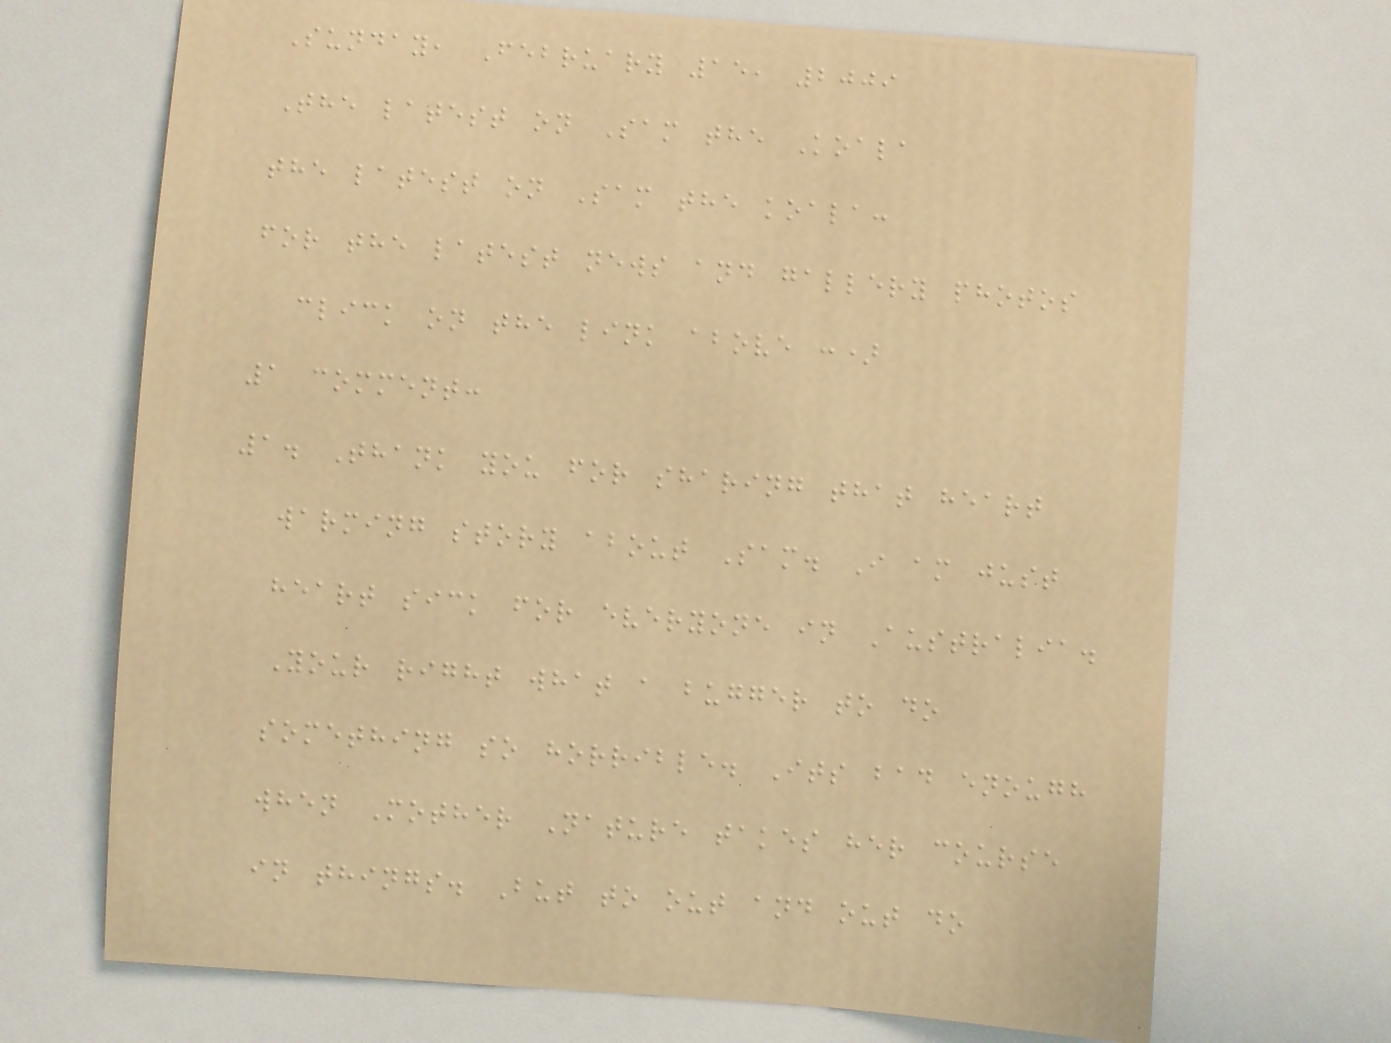Sunday, February 15, 2009
The latest on Sam the Koala
the latest on Sam the koala:
for the latest news and gallery photos
click on the link above :)
1 comment:
1. Thank you for sharing that heart
warming story about Sam. I am just
heart sick for everyone in Australia.
Your right what a bugger to do
something so horrible. Its bad enough
when Mother Nature takes her course
in things. But to out and out do
